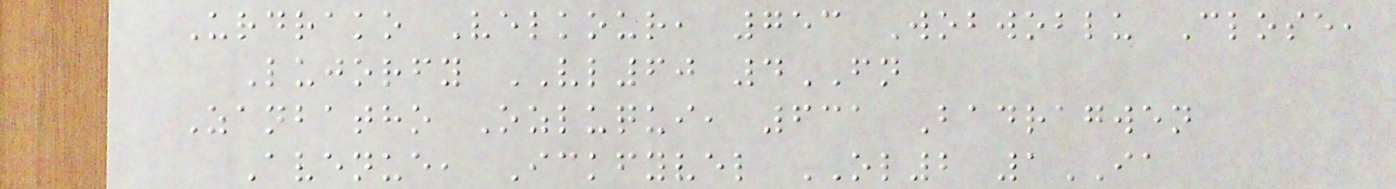Urdrako Velkour, 753 Wobwoblu Close,
Lujorfy VL60 4FN
Zanbatho Ozluqui, 631 Badragwen
Avenue, Ickfyvel OL2 1IA
